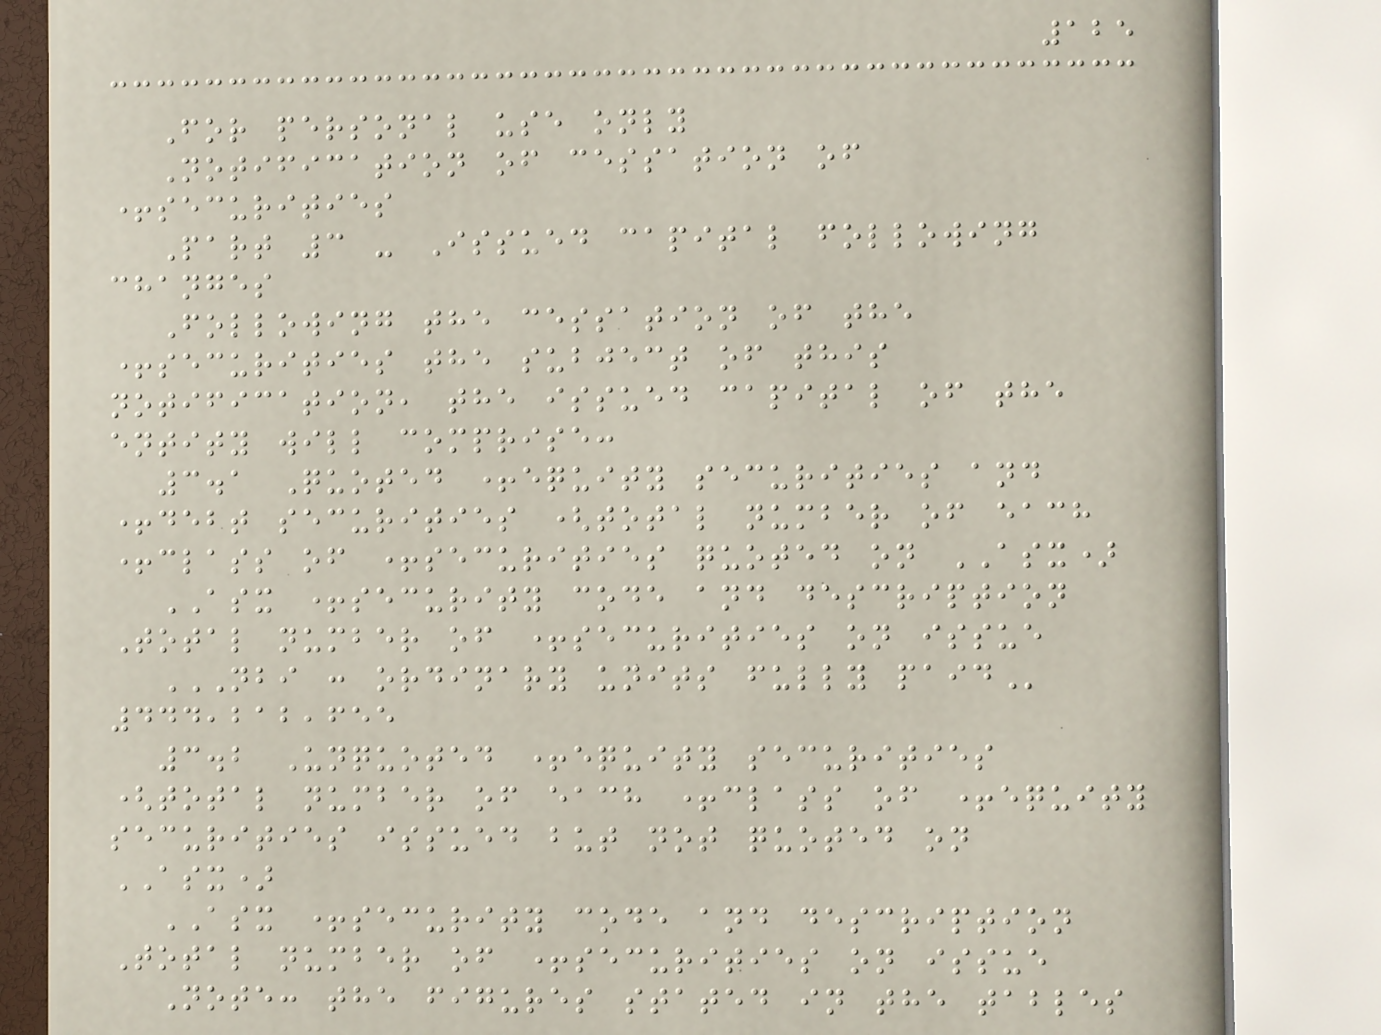125
For personal use only
Notification of cessation of
+securities
Part 3 - Issued capital following
changes
Following the cessation of the
+securities the subject of this
notification, the issued capital of the
entity will comprise:
3.1 Quoted +equity securities and
+debt securities (total number of each
+class of +securities quoted on ASX)
ASX +security code and description
Total number of +securities on issue
NBI : ORDINARY UNITS FULLY PAID
444,212,655
3.2 Unquoted +equity securities
(total number of each +class of +equity
securities issued but not quoted on
ASX)
ASX +security code and description
Total number of +securities on issue
Note: the figures stated in the tables
